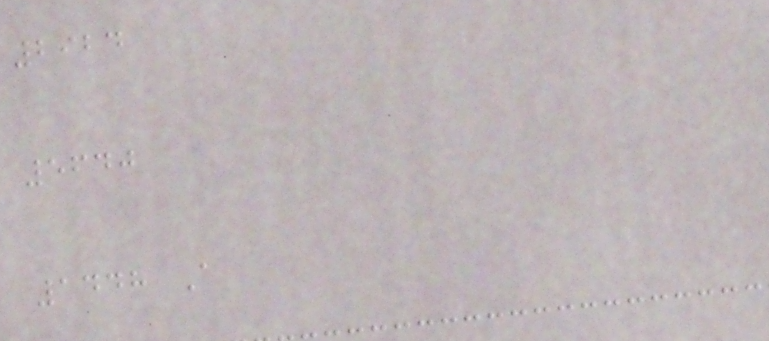2924
5640
1448 A
